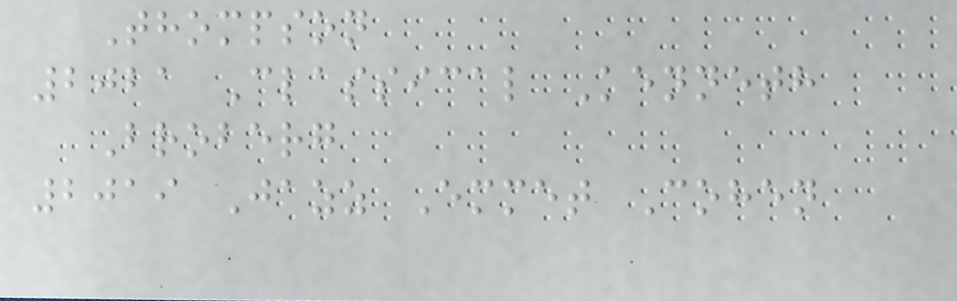Thompson
2021 Classical Kenneth
Broberg
2019 Jazz Emmet Cohen
